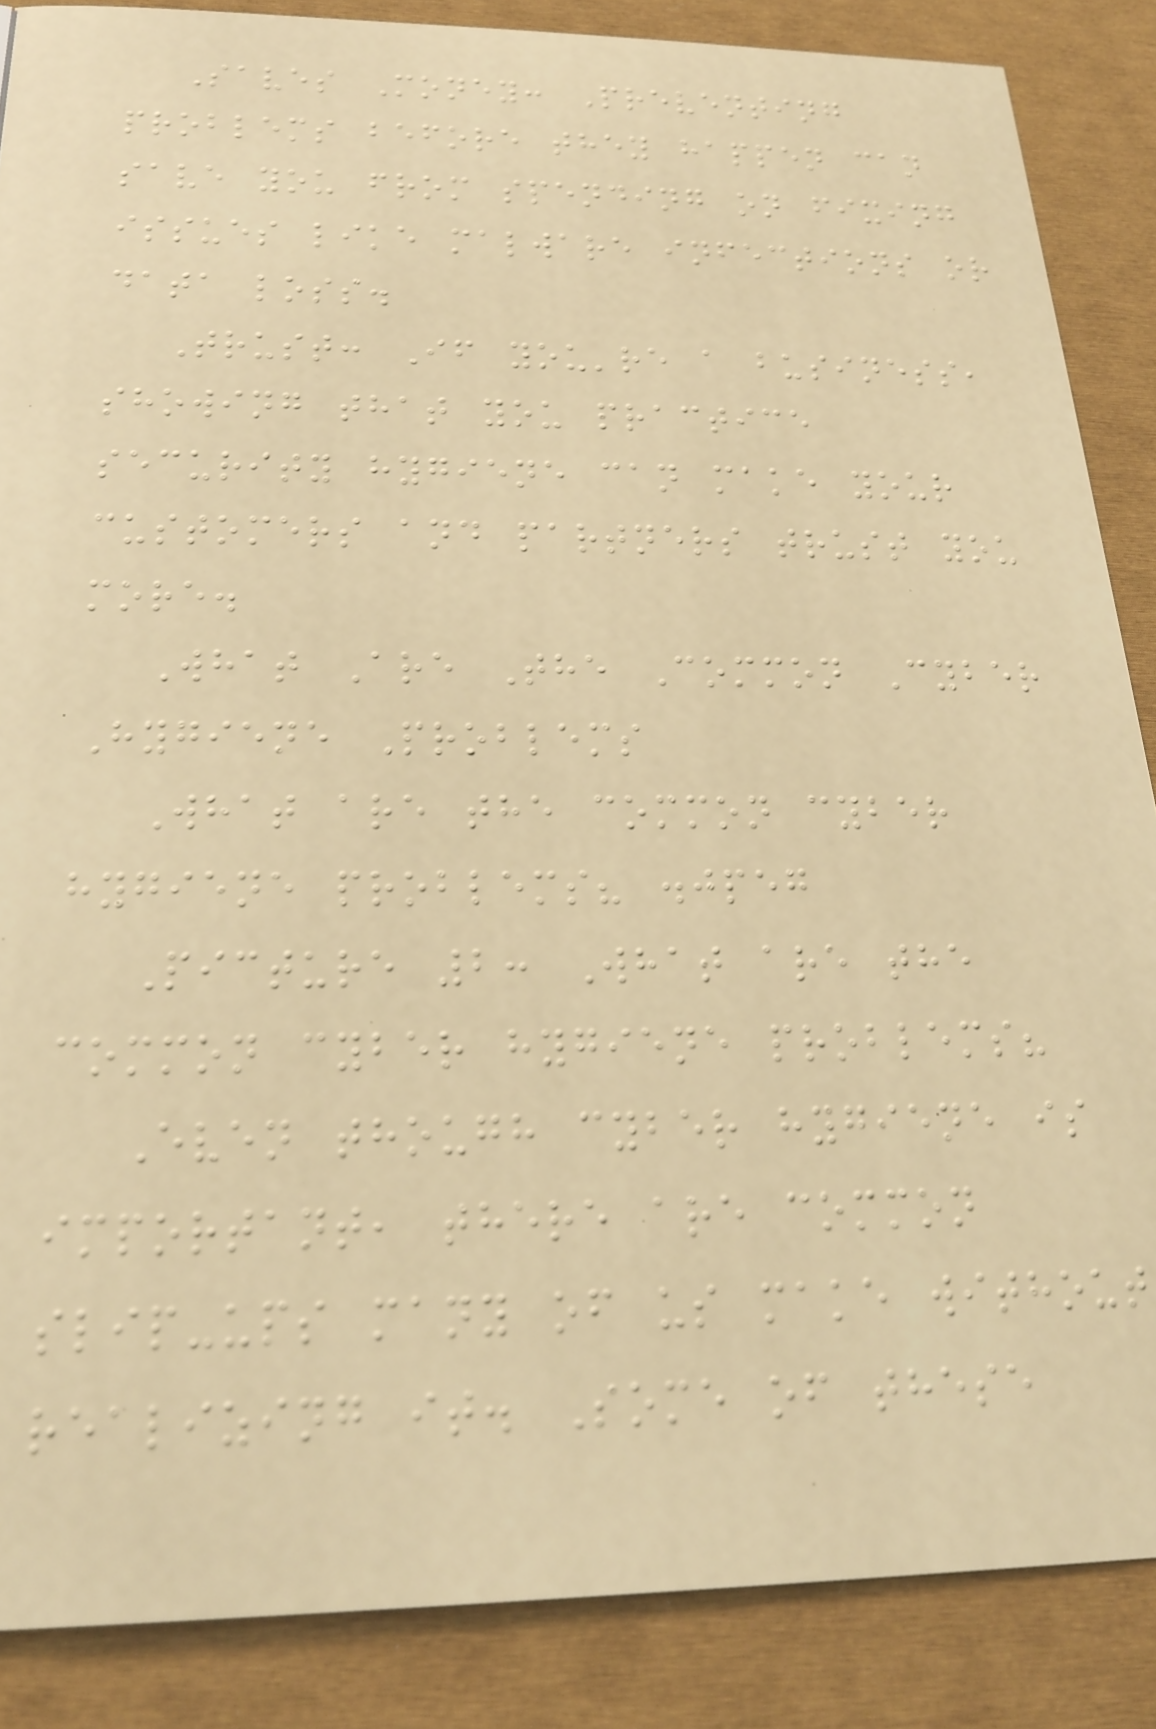Saves Money: Preventing
problems before they happen can
save you from spending on fixing
issues like malware infections or
data loss.
Trust: If you're a business,
showing that you practice
security hygiene can make your
customers and partners trust you
more.
What Are The Common Cyber
Hygiene Problems
What are the common cyber
hygiene problems? .jpeg
Picture 2: What are the
common cyber hygiene problems?
Even though cyber hygiene is
important, there are common
slip-ups many of us make without
realizing it. Some of these
